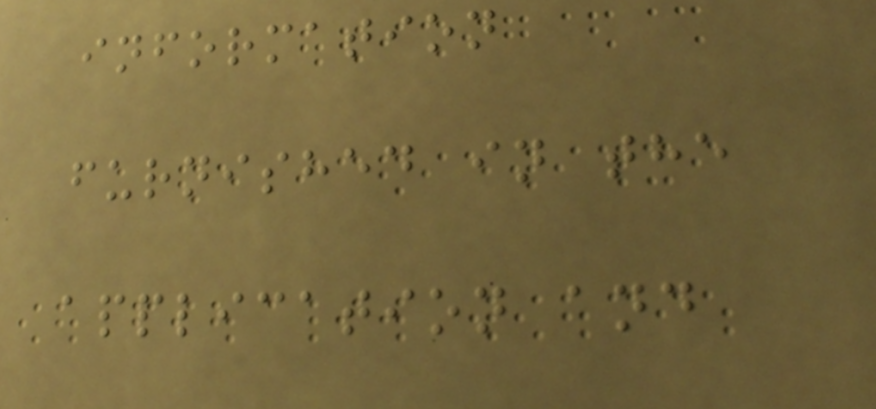information
furnished in the
application and
